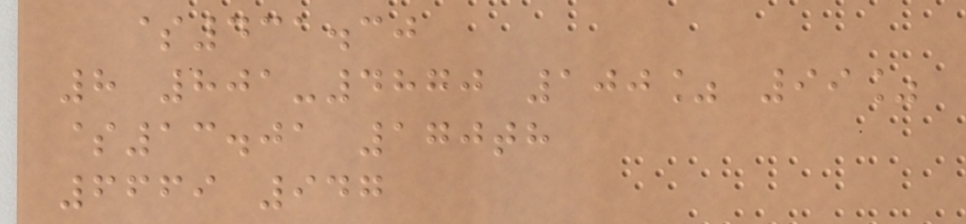$431.30
8 801-4870 100% 99%
$13.01 170th
6669 947
